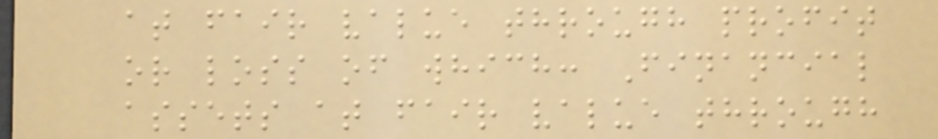at fair value through profit
or loss of which: Financial
assets at fair value through
